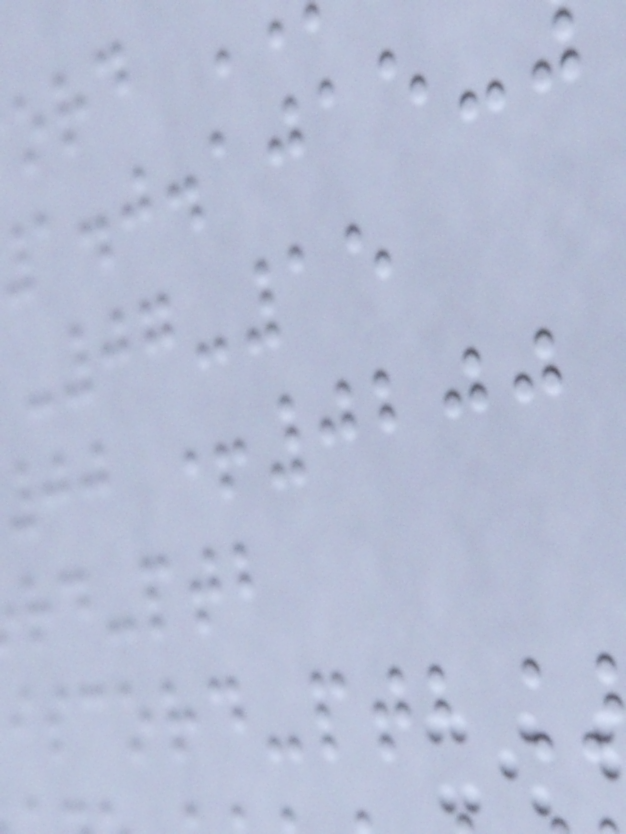-07-15
00 +0200
rd-ptb
